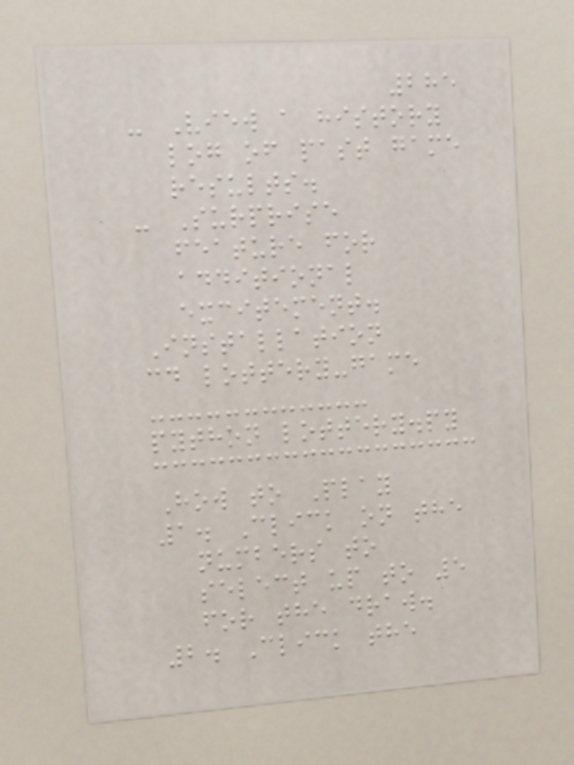285
- View a history
log of past game
results.
- Surprise
feature for
additional
excitement.
Installation
cd lottery-game
python lottery.py
How to Play
1. Click on the
numbers to
select up to 5
for the draw.
2. Click the
